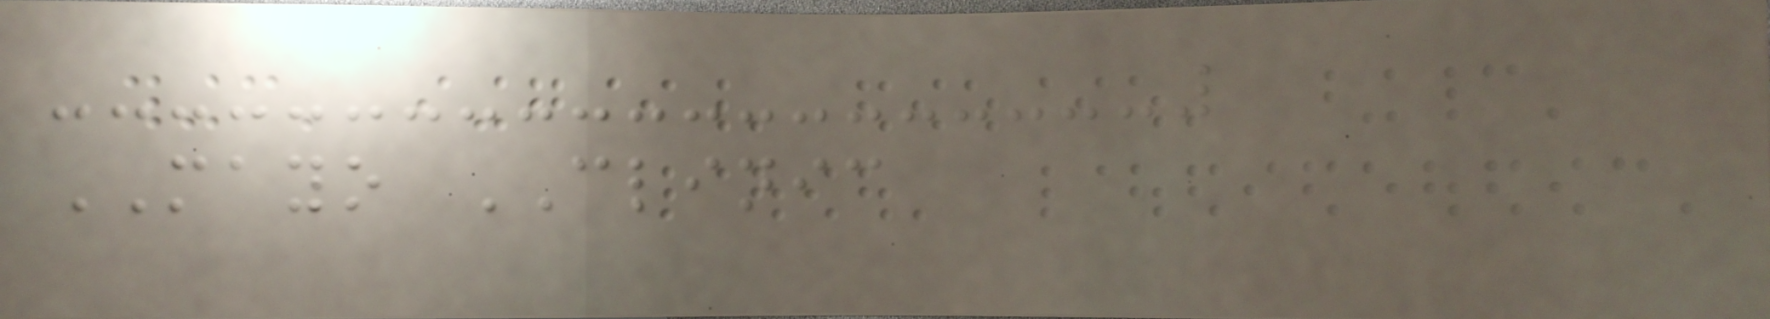MAYO CLINIC
